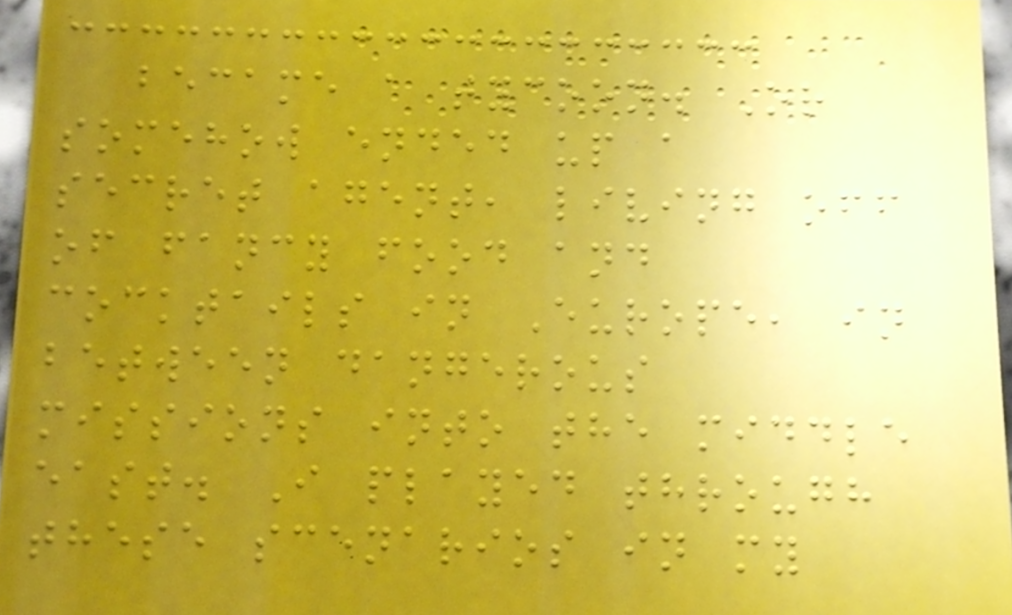became a tycoon. Or
somehow ended up a
secret agent, living off
of fancy food and
cocktails in Europe, in
between dangerous
missions into the middle
east. I played through
these scenarios in my
